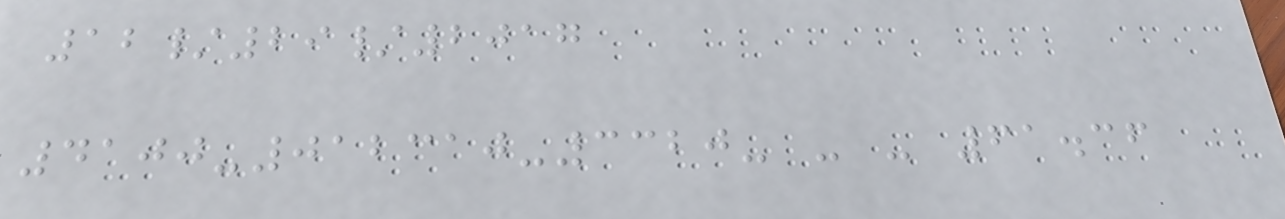12/29/2017
4100-012310-3320- - - 61.36
